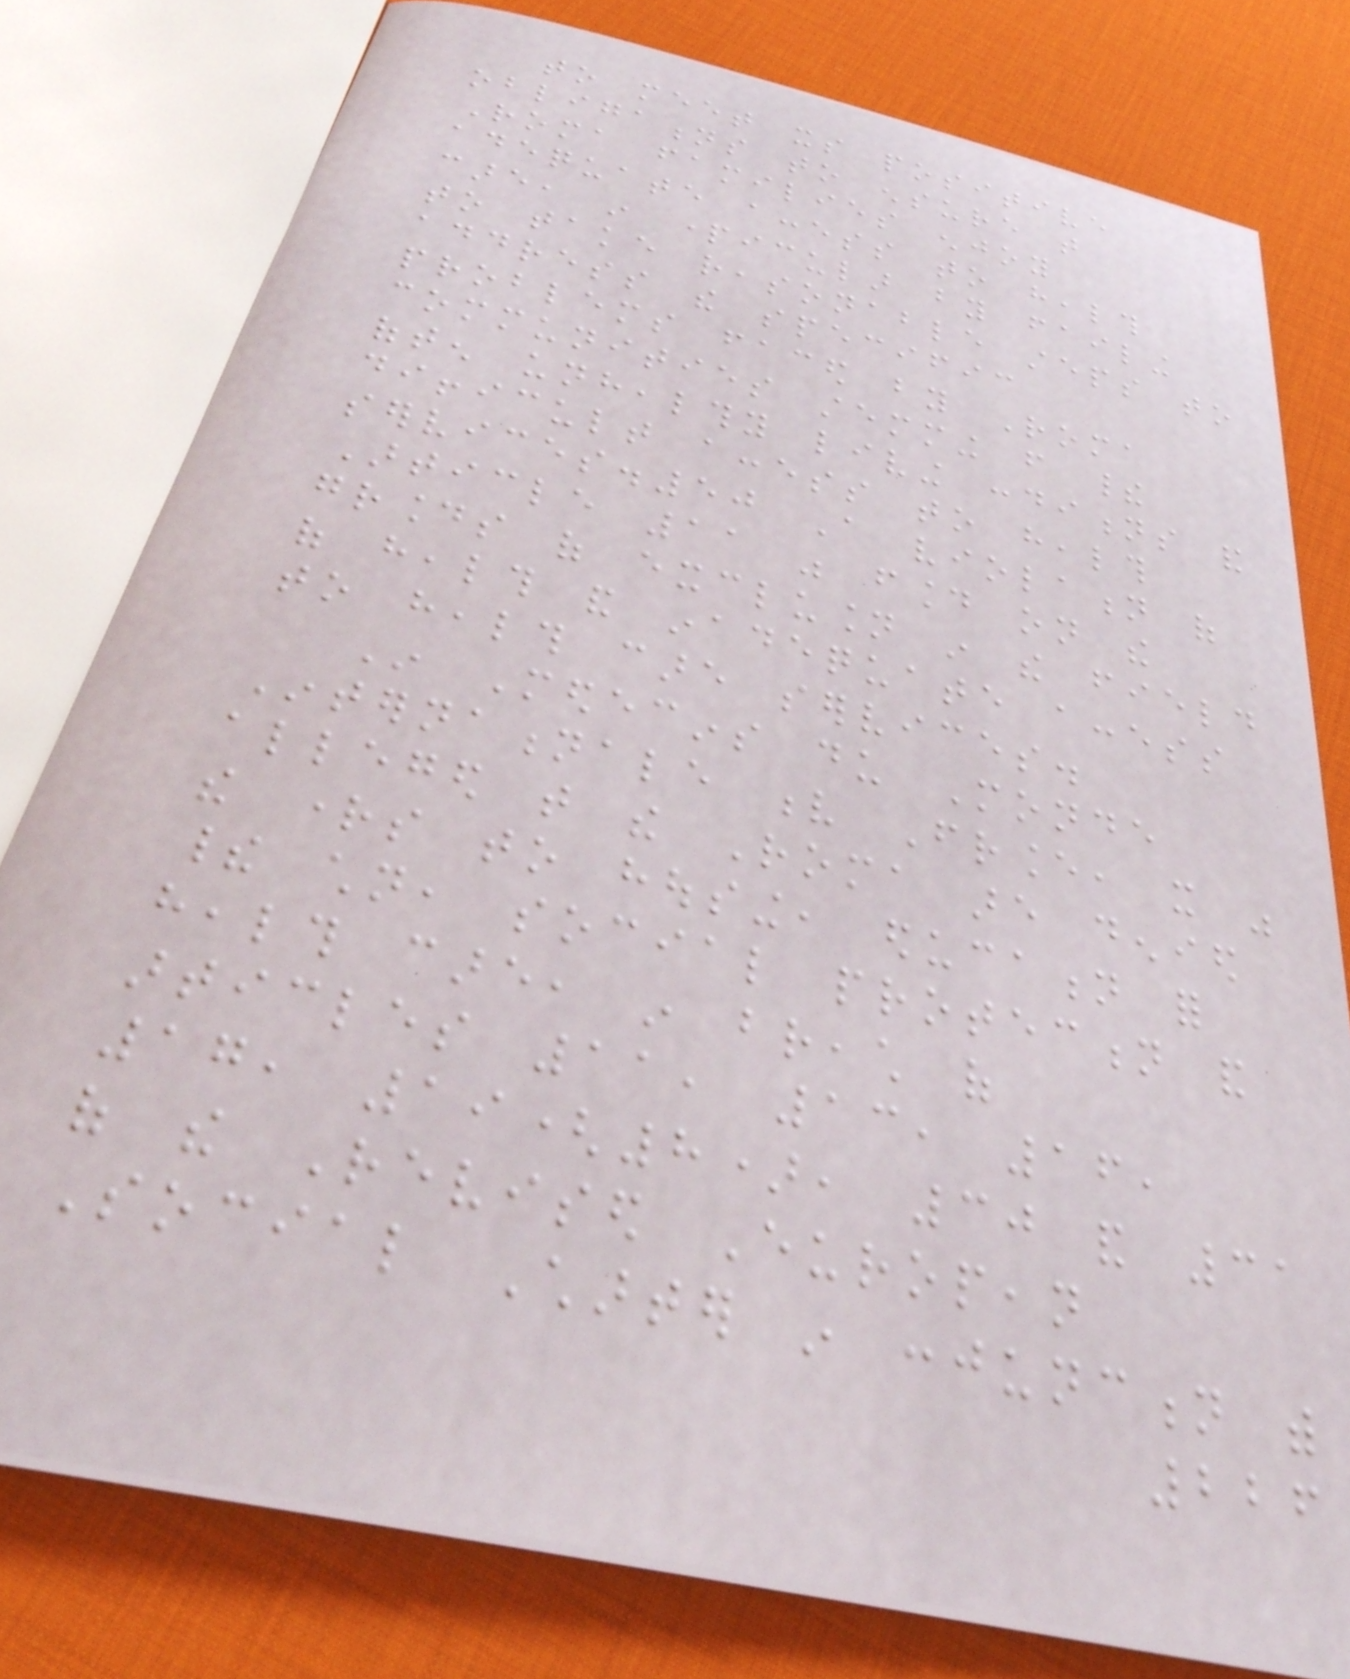to meet its positive
obligations to ensure that
Roma families enjoy
adequate access to health
care, in particular by failing
to take reasonable steps to
address the specific
problems faced by Roma
communities stemming from their
often unhealthy living conditions and
difficult access to health
services.50 A violation of
Article 11 was found on the
grounds of exclusion in the field
of health and inadequate access
to health care services.
In Medecins du Monde
Internationale v France, it was
alleged that the Roma are denied
the rights to housing, education for
their children, social protection and
health care, in breach of
articles 11, 13, 16,
17, 19(8), 30 and 31
of the Revised European
Social Charter in conjunction with
226
